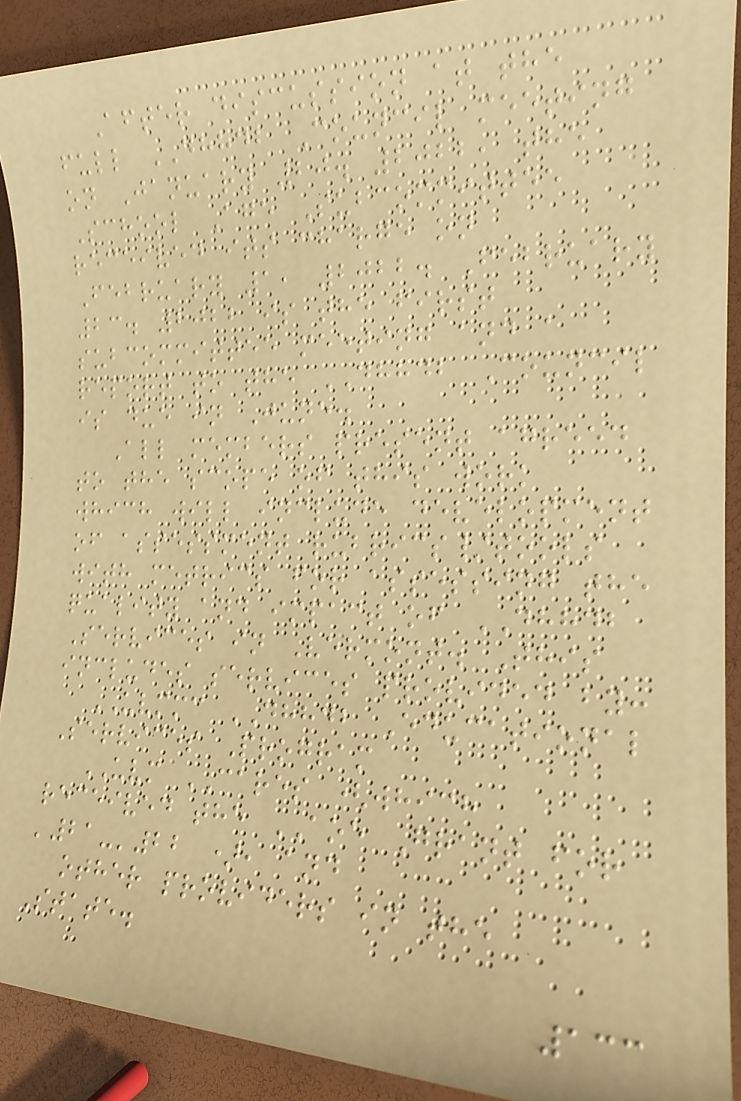After discussion at the
full DHHDB Council meeting
on January 20. 2022, the
School Age Subcommittee
received its charge on
February 1, 2022. February
23. 2022 is the first
subcommittee meeting and a
report to the DHHDB Council
is due in June.
All members present agreed
to the scope of this work
which will include development
of assessment rubrics/tools
with metrics for assessing the
quality and impact of DHHDB
Services in Vermont. This
includes services provided by:
UVMMC DHHDB Educational
Services Program
UVM CARES (which
received the AOE Grant for
'21-'22 ), and
other providers in the
State.
133
